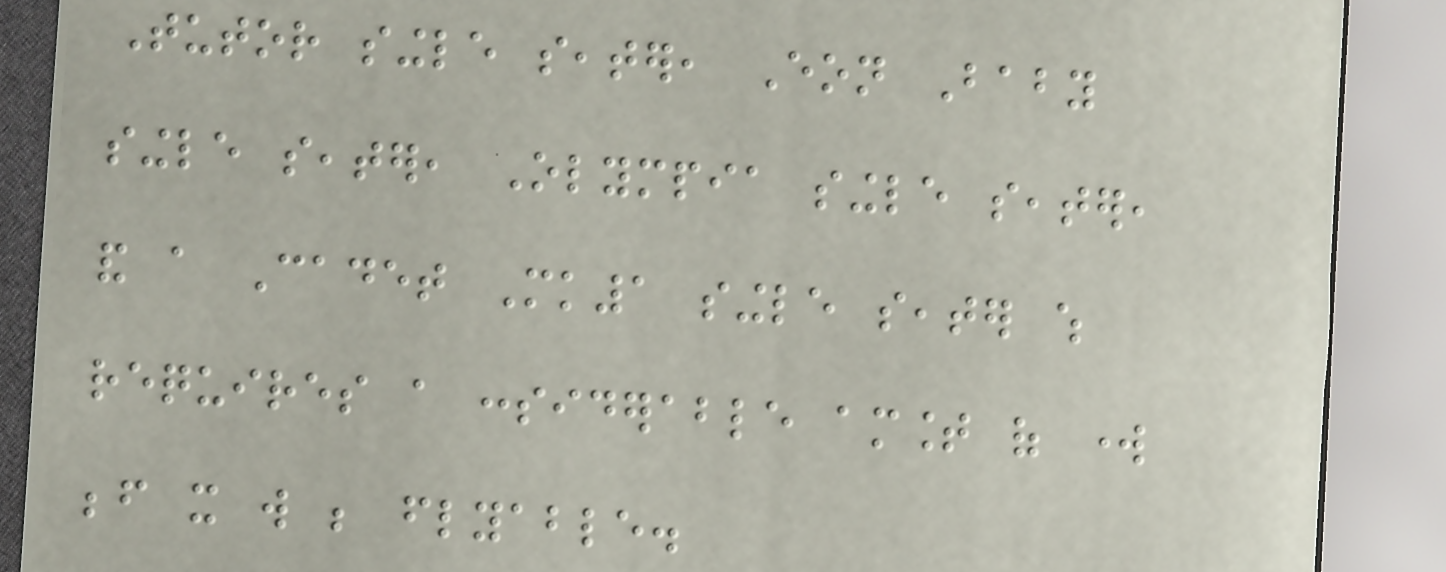Tutor single seater, Eon Baby
single seater, Olympia single seater,
and a Cadet Mk1 single seater which
requires a considerable amount of work
before it will be flyable.
